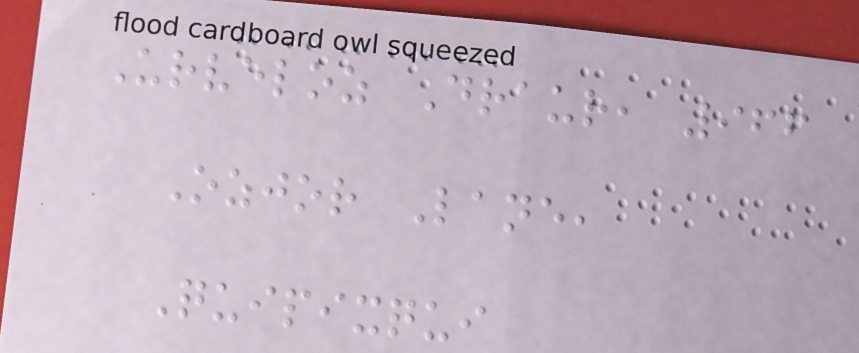Urveloz Draur, 966
Ozjor Lane,
Quipixqui
